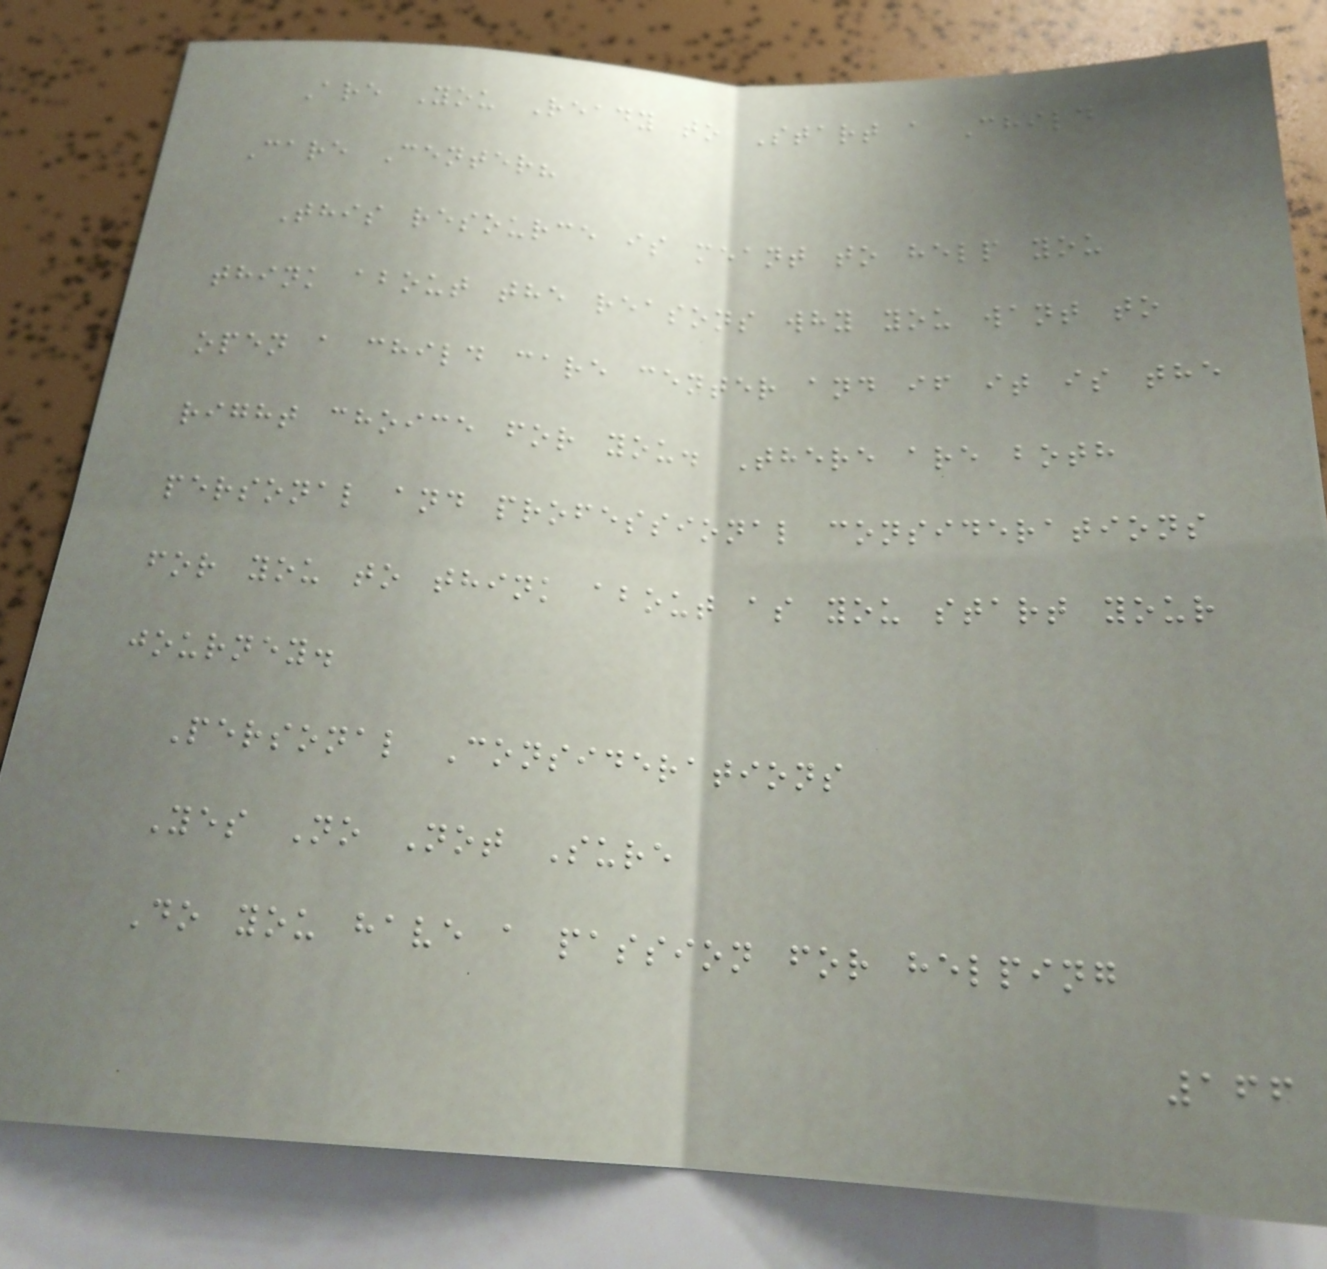Are You Ready to Start a Child
Care Center?
This resource is meant to help you
think about the reasons why you want to
open a child care center and if it is the
right choice for you. There are both
personal and professional considerations
for you to think about as you start your
journey.
Personal Considerations
Yes No Not Sure
Do you have a passion for helping
166
